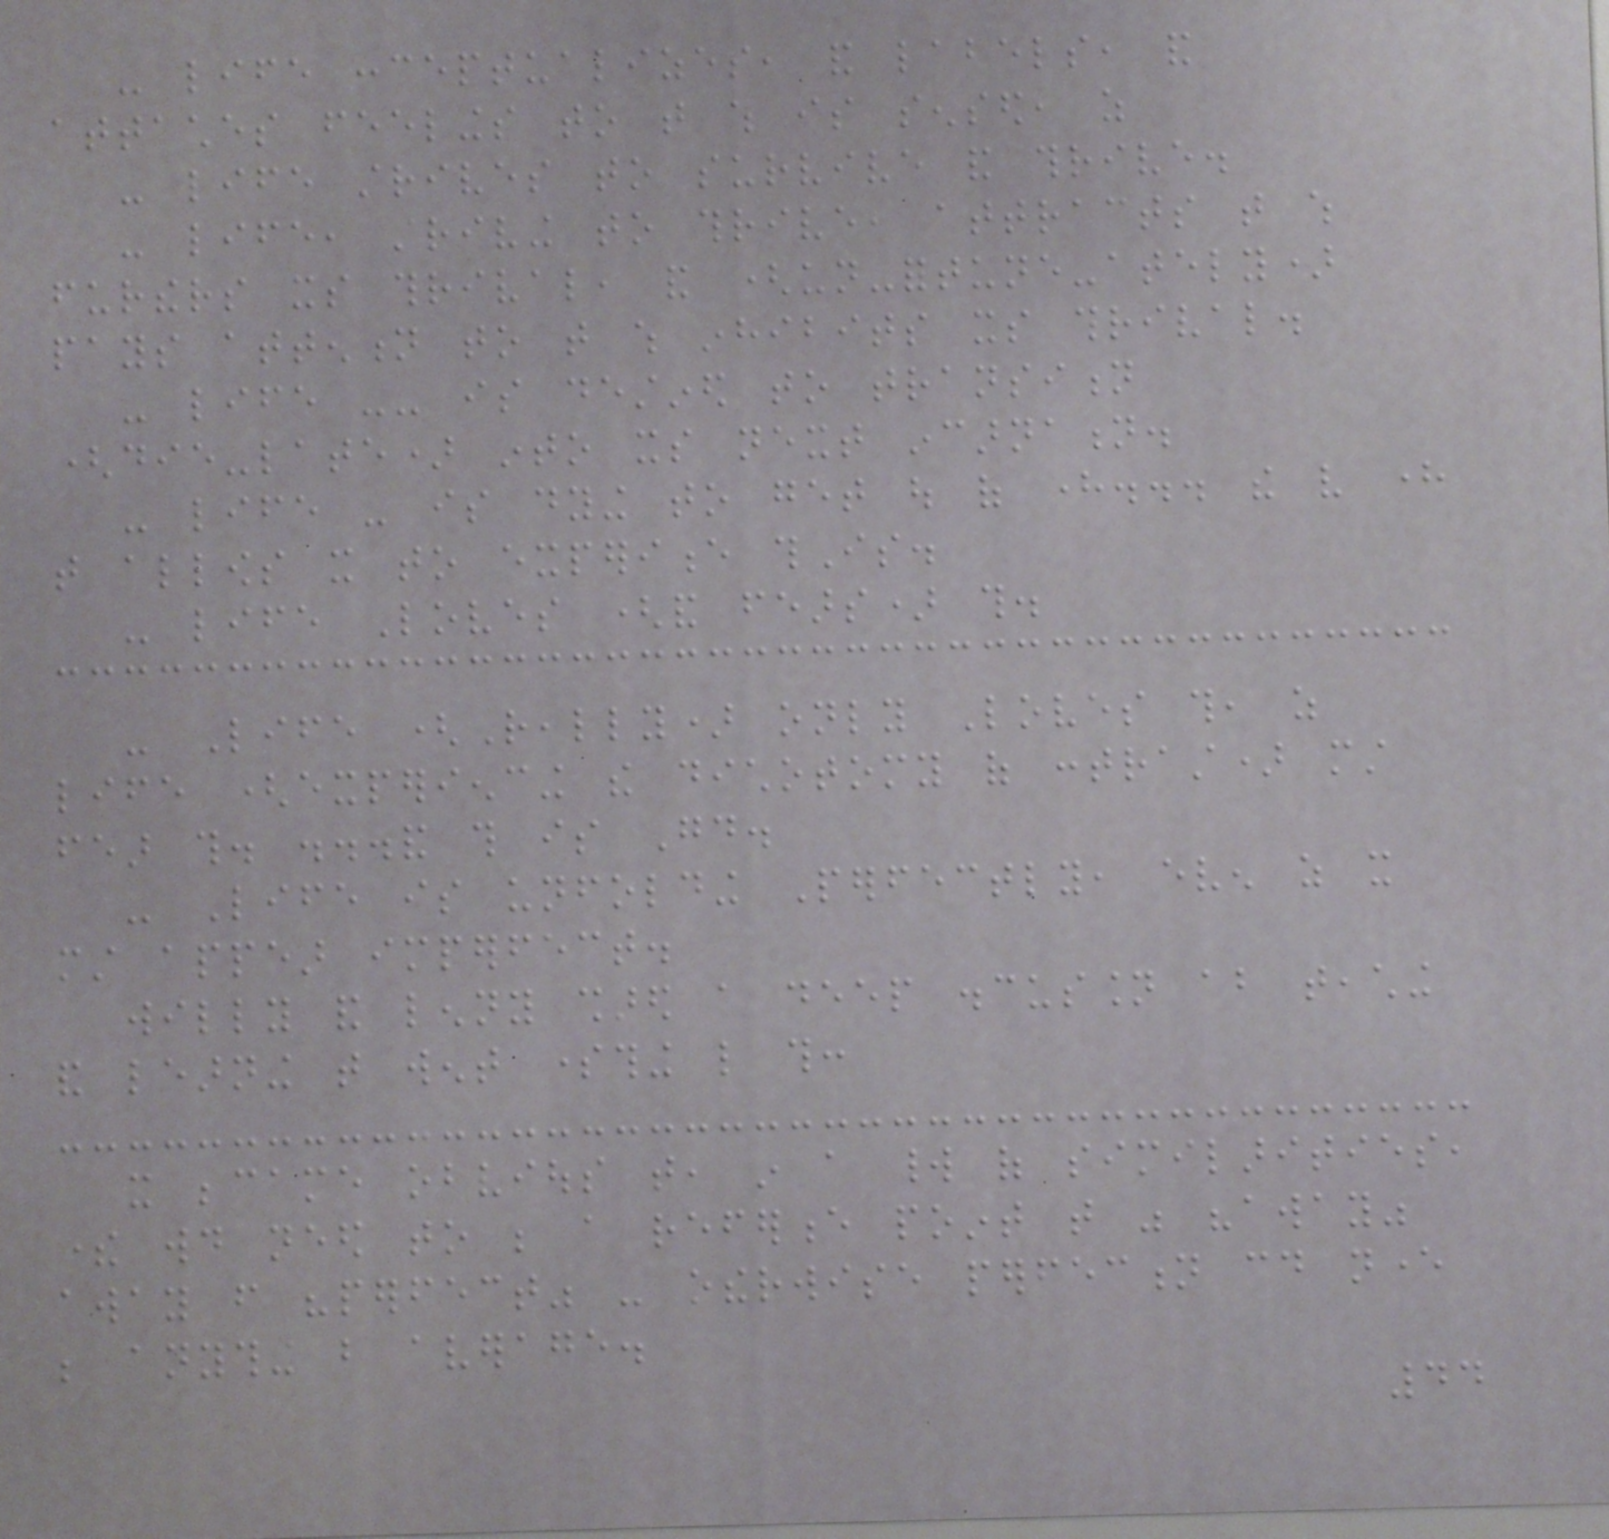- life conceptualizes, and labels, and
attaches feelings to that which is sensed, as
- life strives to survive and thrive.
- life, striving to thrive, attracts that which
furthers its thrival, and (un-fortune-ately)
pays attention to that which inhibits its thrival.
- life -- is destined to transition
(die-late) into its next incarnation.
- life - is dying to get out of here... the very here
that allows it to experience thIs.
- life Loves (and fears) this.
- Life (Really) only Loves this, as
life (experiencing the dichotomy of contrast) must
fear this. ...and this is Good.
- Life is unfolding Perfectly, even as it
must appear imperfect.
willy and lenny shared a deep discussion about teaching
and learning that went something like this:
it became obvious that, in a world of similarities,
there would need to be a reference point that was "away"
away from "perfect" - otherwise perfection could never
be anything but average.
44
